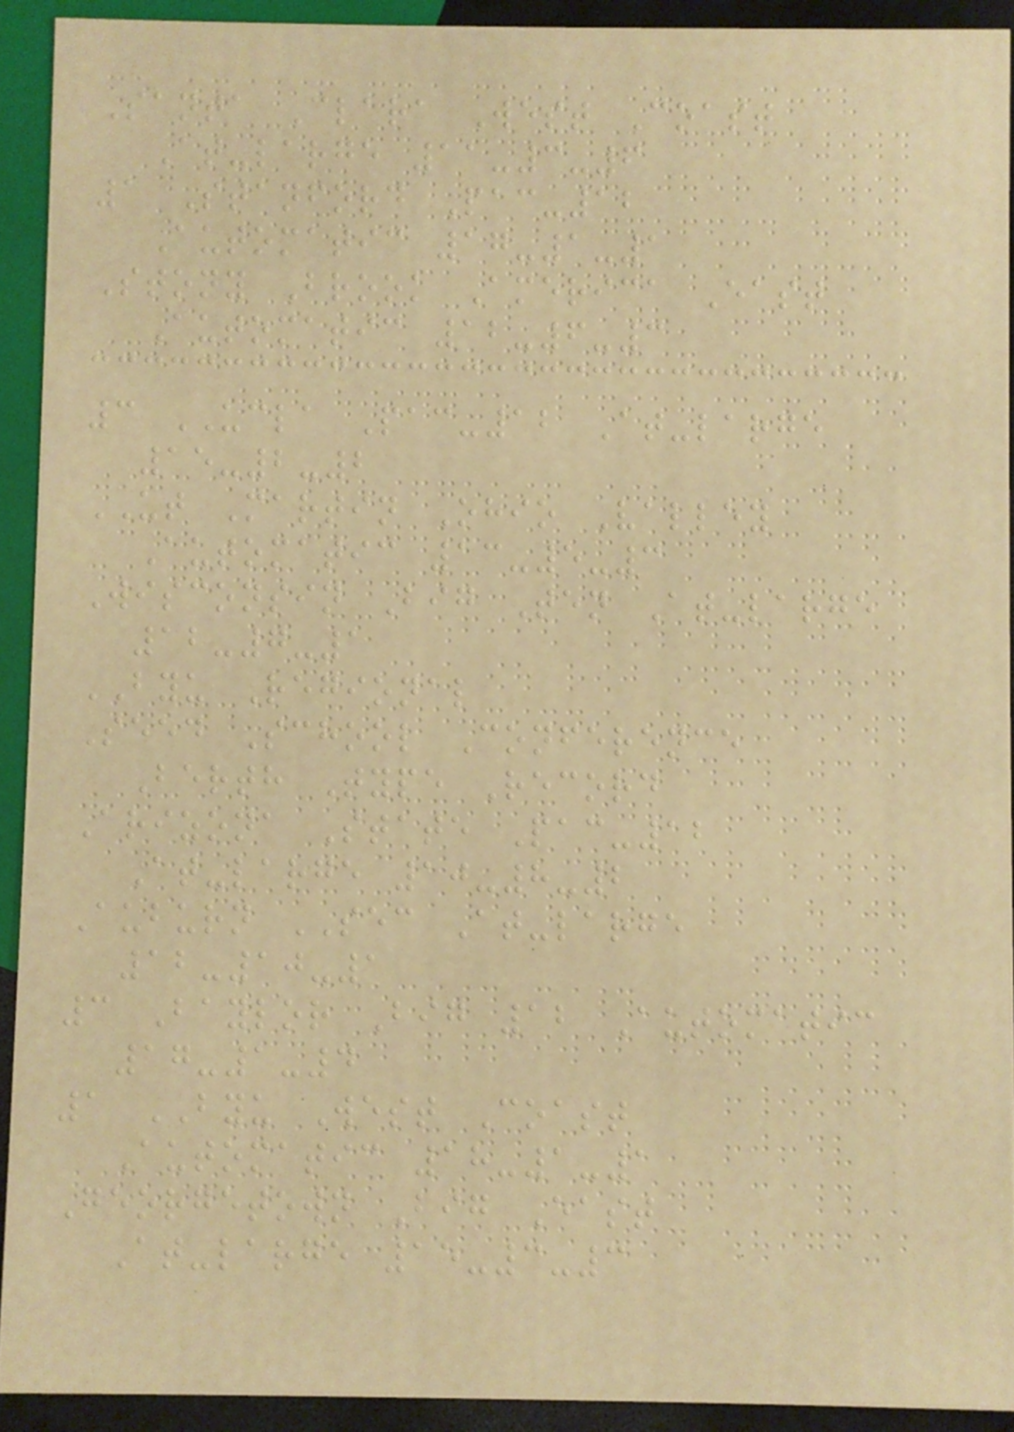Santa Clara West Coast
At-large 11-3-6
1 Stanford Pac-12
Automatic 17-1-1
Stony Brook America East
Automatic 12-6-3
3 UCLA Pac-12 At-large
15-2-2
UT Martin Ohio Valley
Automatic 13-5-3
Wisconsin Big Ten At-large
12-7-1
BYU Regional
Seed School Conference
Berth Type Record
Arizona State Pac-12
At-large 10-8-2
Auburn SEC At-large
12-10-1
3 Baylor Big 12 Automatic
17-1-4
1 BYU West Coast
Automatic 18-1-1
Georgetown Big East
At-large 15-3-3
